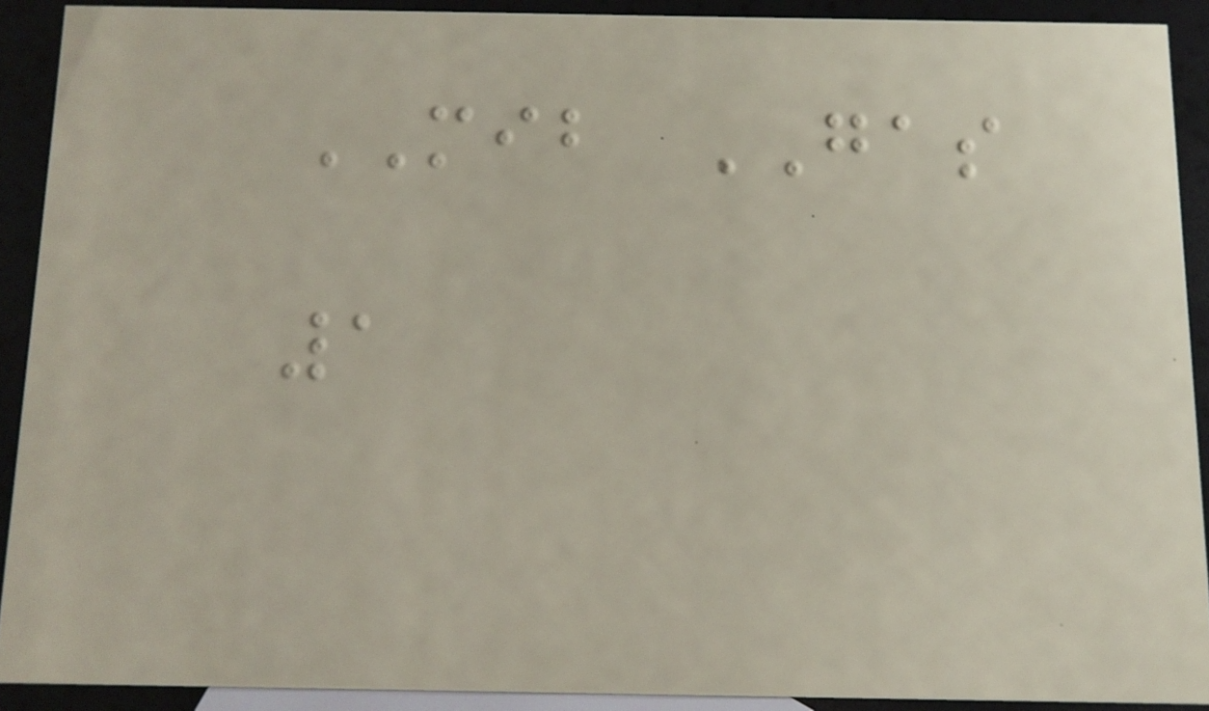MIB GAS
1
